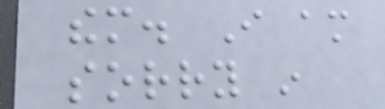them. I am
sorry in
